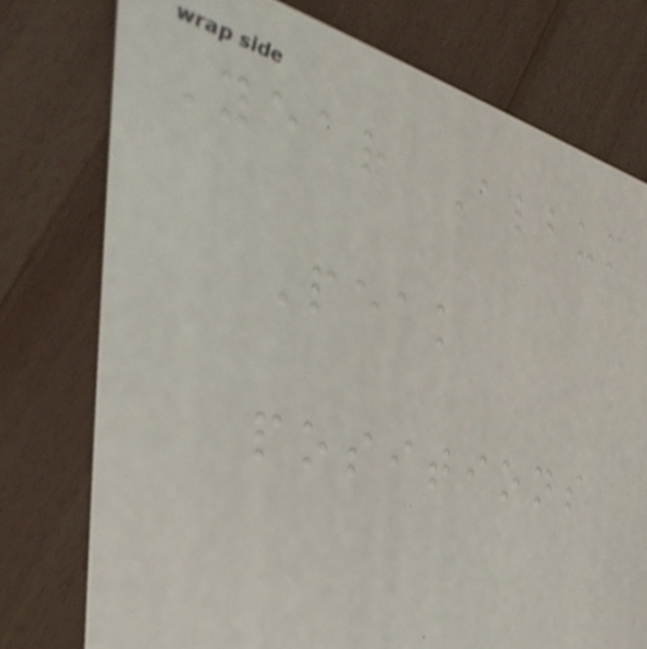Year Album
Peak
positions
